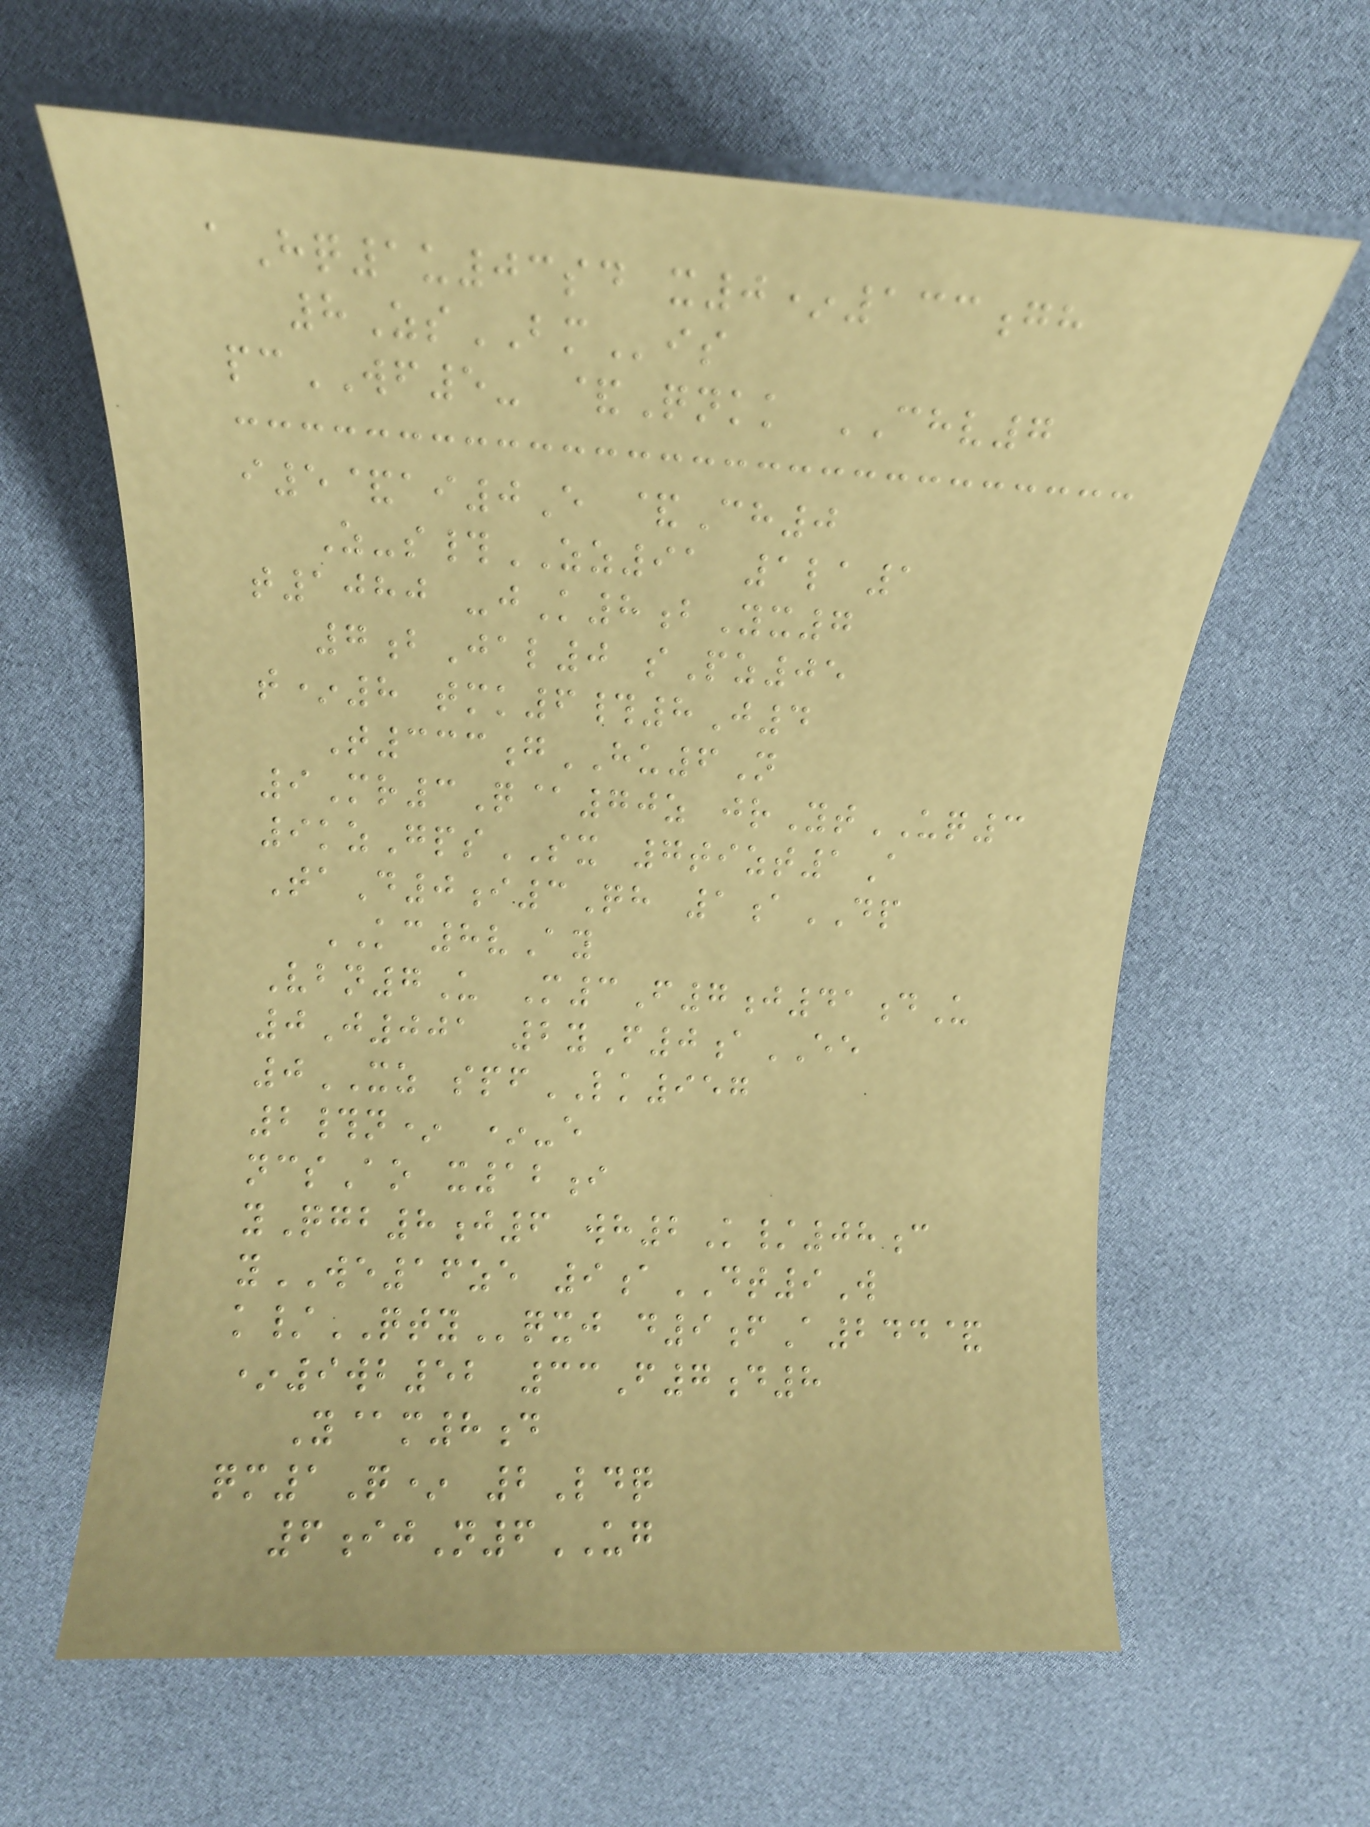aHq1u03sd x0*133gh
8ZsBMis
pcWF5- &Qnkk CHV7
i5&ai0E &Ch0
Z-s#ZZ91 1la1
t1080 -jK8bYx7
7bJal0 sPz05
t*8 tmk6#8J4
T333gHU6N
9Mr3Q@70z jrYtUQ3
9kzGpsSX 7tizt1A
TaD0i3Qh 1aDP
KC8vAy
Vbn7U M3F7j41dU
0J001 2yF0aEE
0XZ spfLK957
2#n* *-e
ncsAo x12i
yQgb8j6 wh2K/08c
yWE16ze 9aDT9W
k/QTYqxj d9fA244&
*9wb52 33F7d8
Y@m8d
qm1Q* 2Ldq
6ijN6UG
